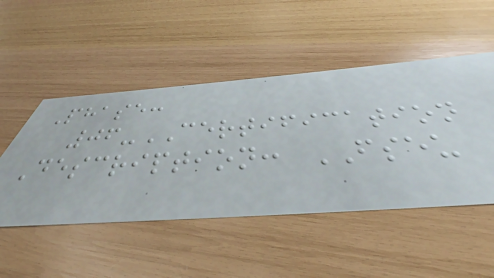Phase:
06-CERTIFICATION
Description: FSEU
